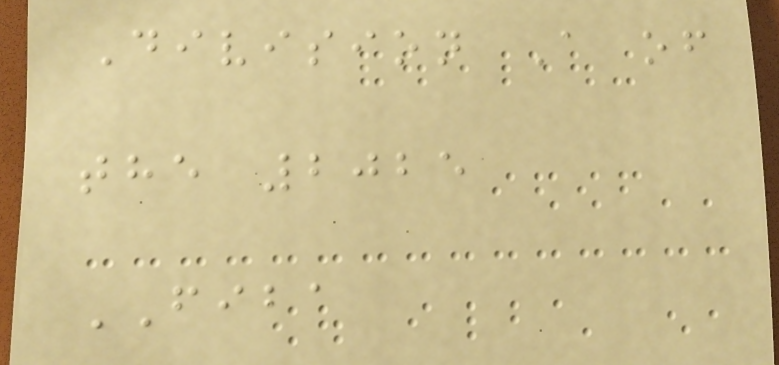Division A of
the 2025
FIBA
